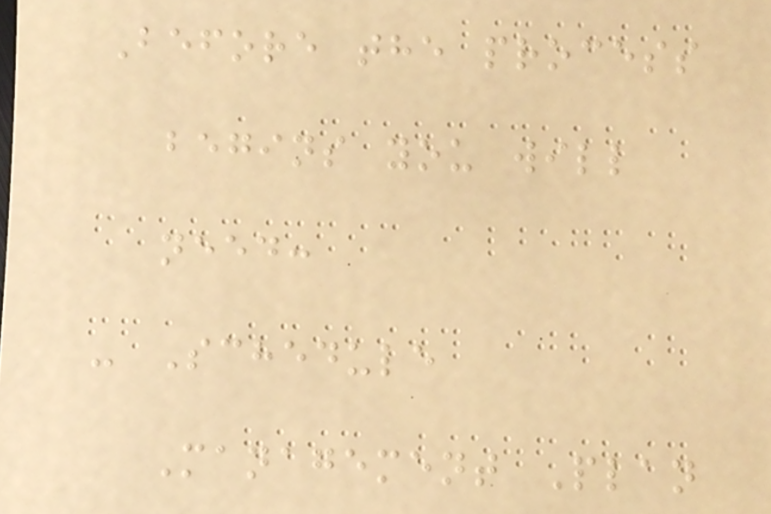Before the process
begins you will
need:
- Schedule
Management Plan
